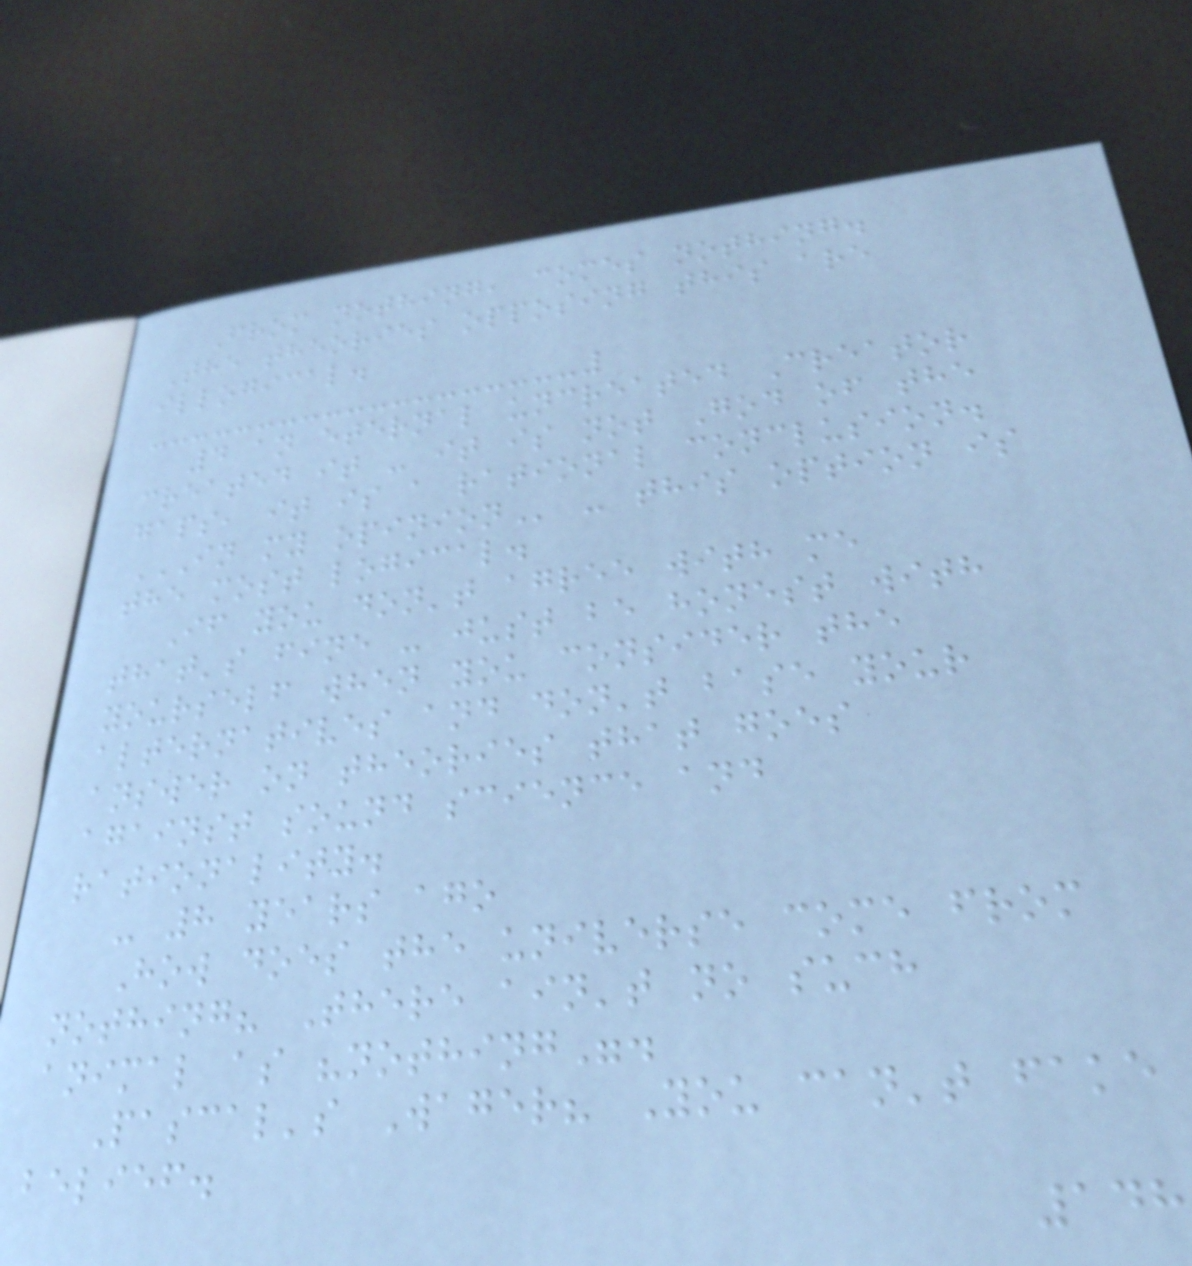From nothing, comes nothing.
The theories opposing this are
illogical.
4 an eternal uncreated Creator
created it - it is not God of the
gaps, it is a rational conclusion.
IN MY OPINION - this option is
the most logical.
If you don't agree with me
that's fine - just be honest with
yourself when you consider the
alternatives and don't base your
answer on theories that goes
against sound science and
rationality.
- 8 years ago
How does the universe come from
nothing? There ain't no such
animal as "nothing".
Pascal's Wager? You can't fake
belief.
148
